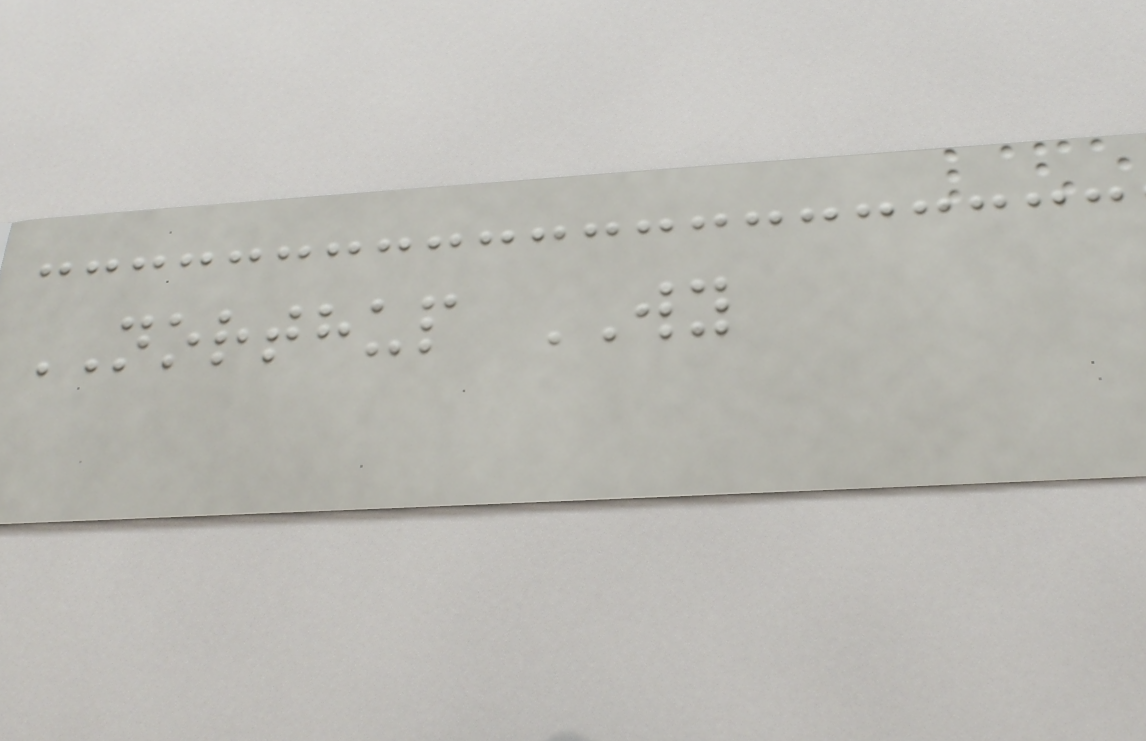NORTHUP WY
